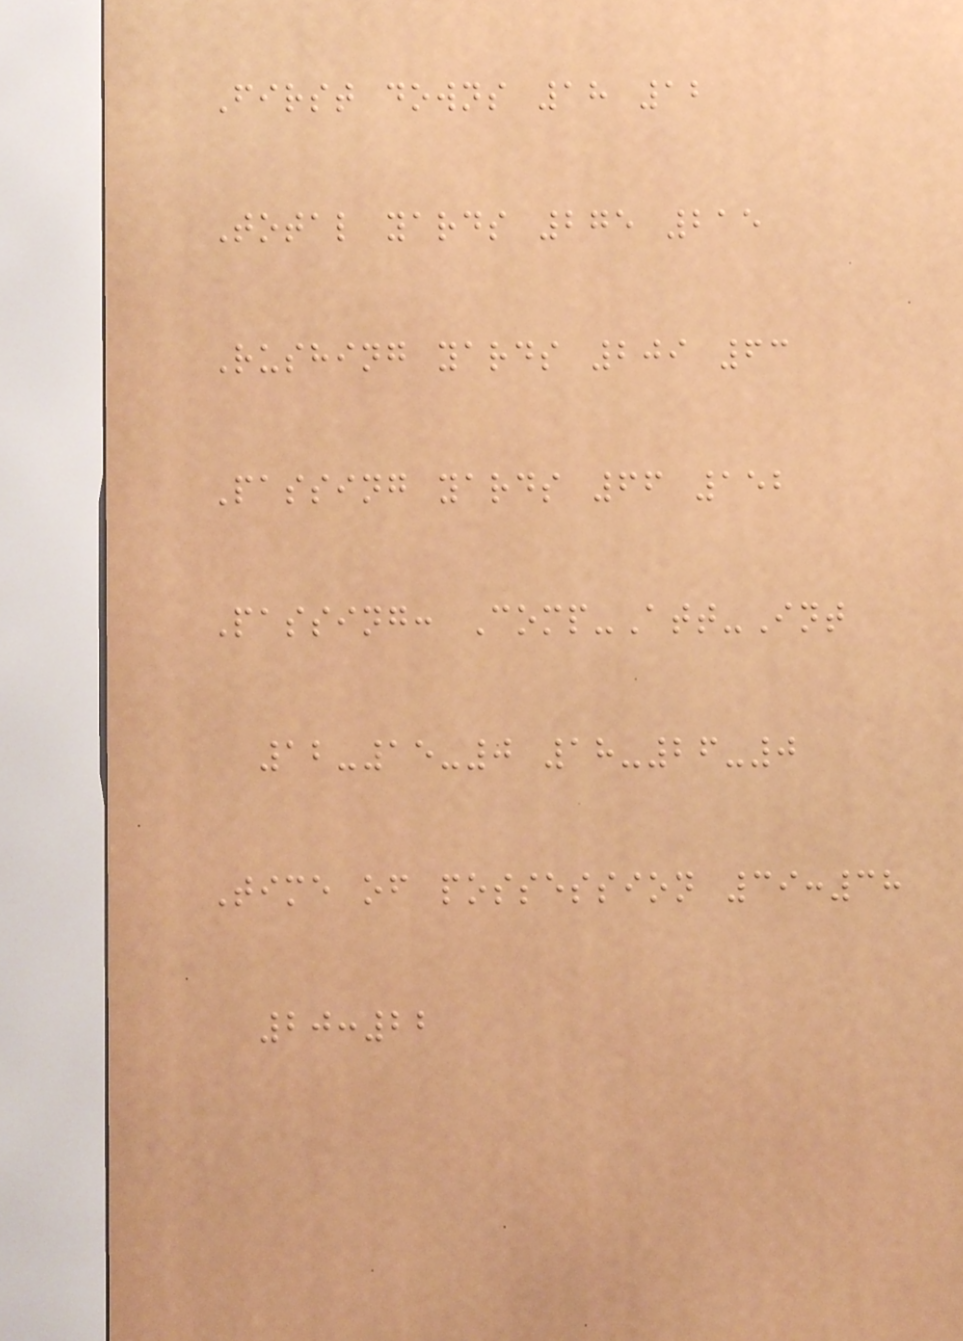First downs 18 12
Total yards 275 215
Rushing yards 209 63
Passing yards 66 152
Passing: Comp-Att-Int
12-15-0 18-26-0
Time of possession 39:38
20:22
